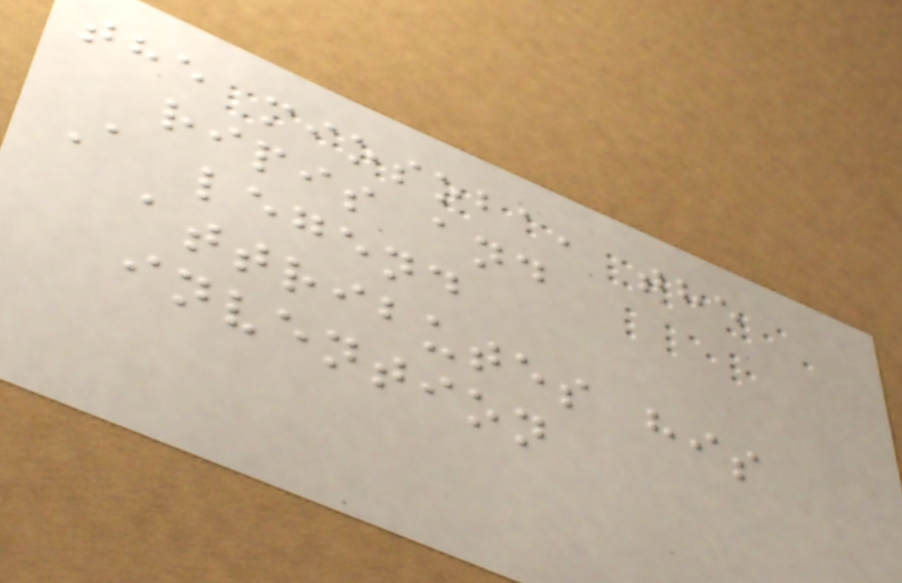the miosoba, the
ripis and
A legend
attributes his
invention
